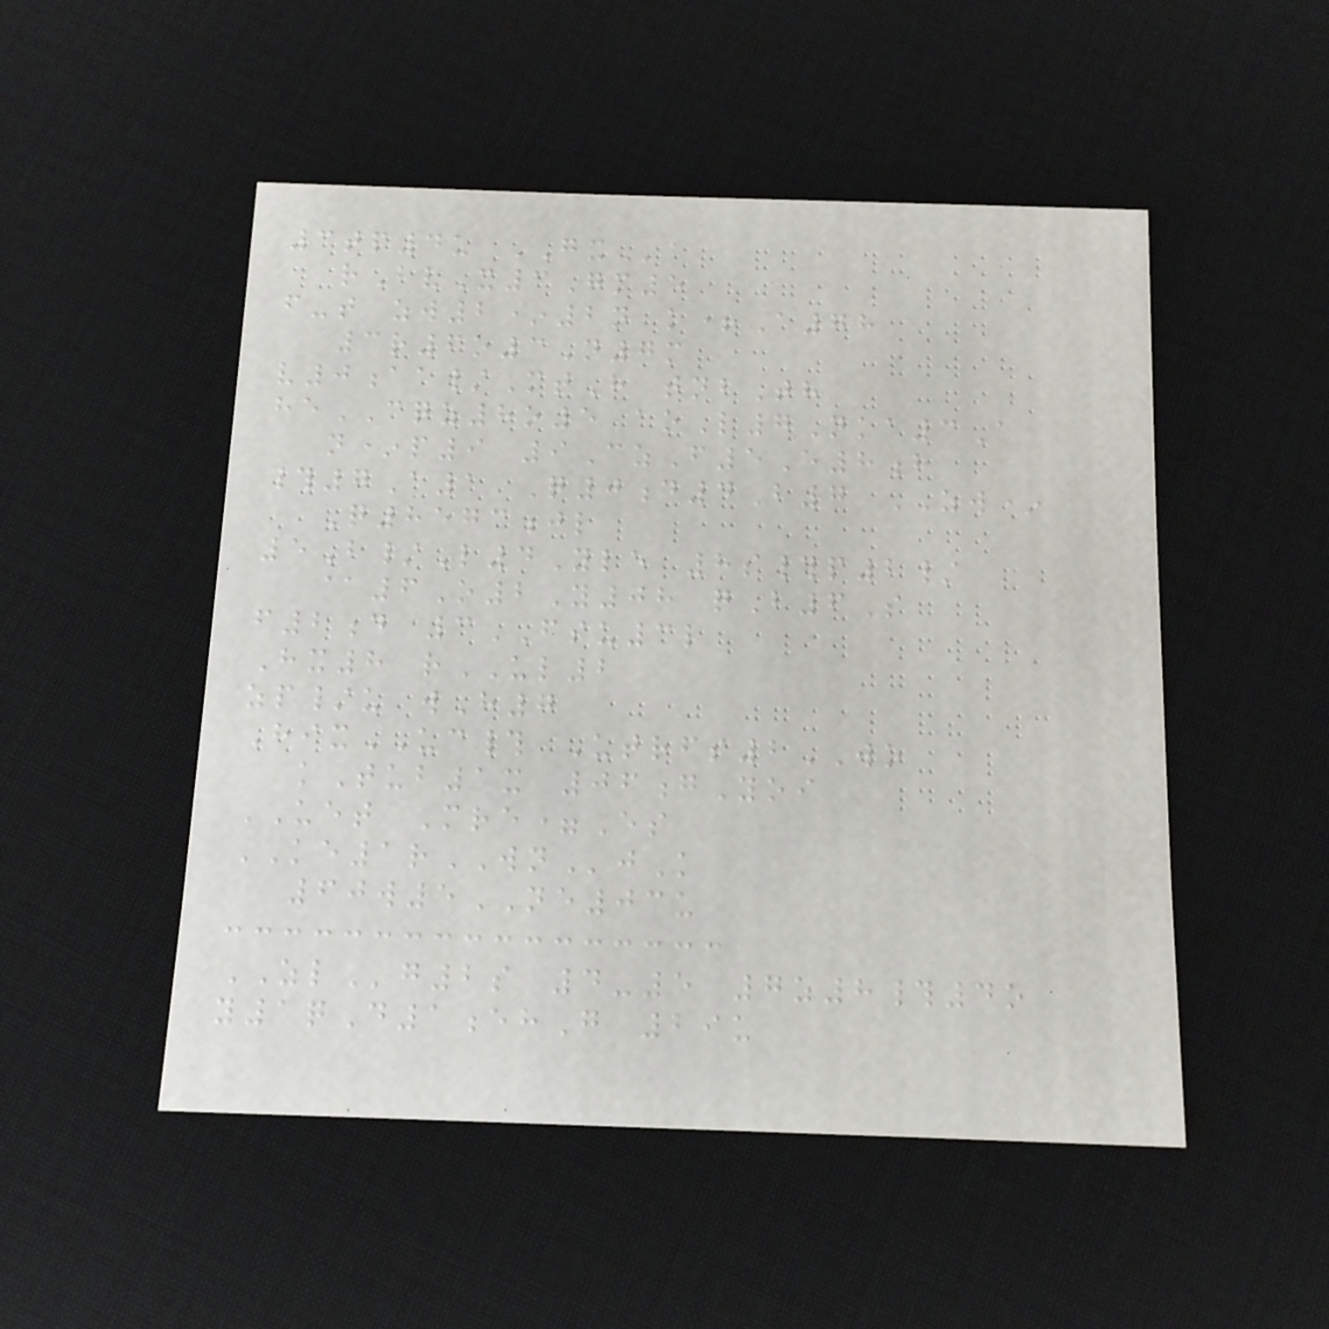3tp4u GXa
rBvX3Gm5
f-t zw2*2n k+A78
3r6o3N7m
v0aa/MtH tnbTh
heCQZ8o5 aoL7Nka3A
n*p9 9CzF5E8h
#7A1 Q0d4B7 ZW*
Q8573jl
5B/L4Yle 8s#p2/
@6O2Y08 qB6S
f2d 3FSU3l
Hx8 rUL2
zp/u wH7
HixUC# Utrfs2WO
kTub1x 06gYoi
UET Mre=Es
KE1rWNjK
60w5NE03u
ZLg2s 4-5 7z8#4o
y1qD1ehG 29u
